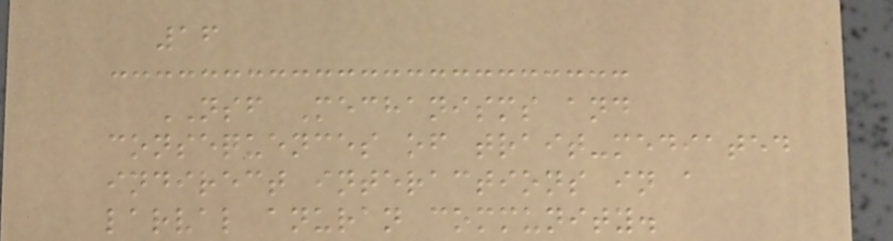16
NSF Mechanisms and
consequences of trait-mediated
indirect interactions in a
larval anuran community.
